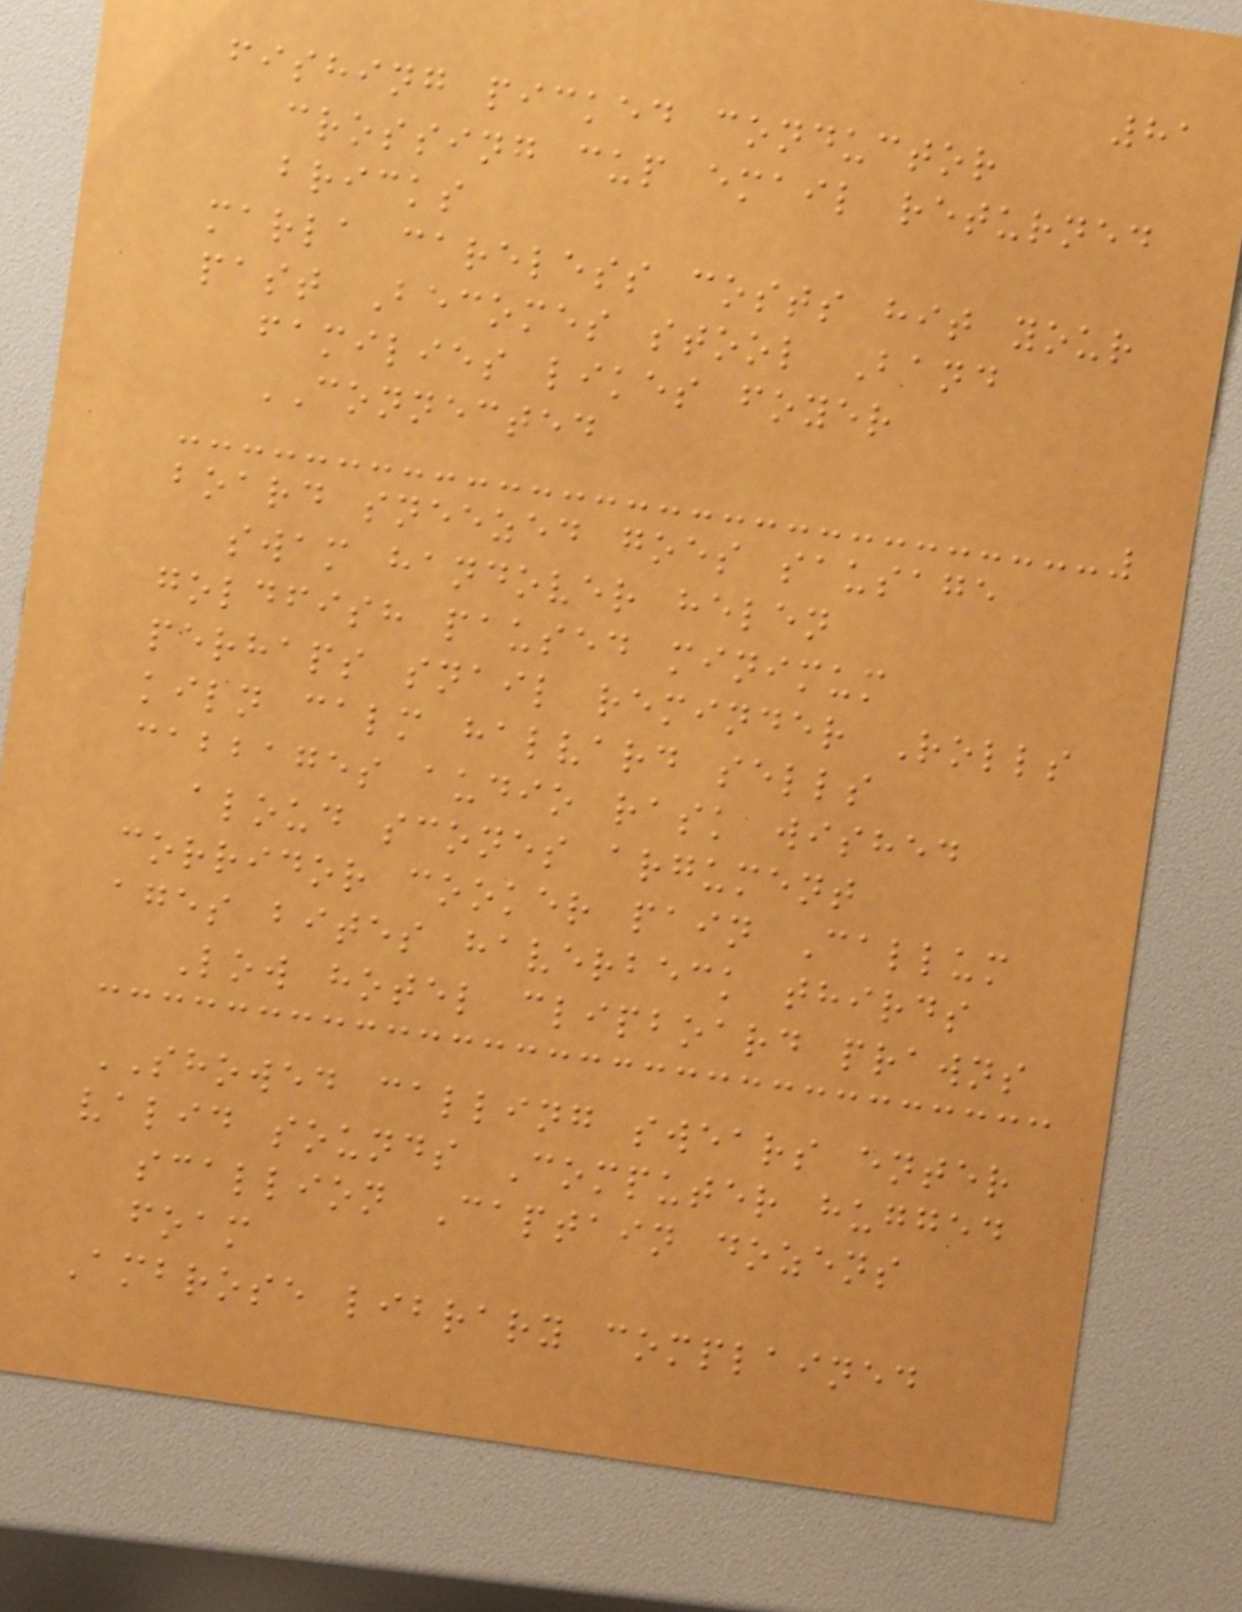81
fishing picked conductor
crossing cup email returned
bricks
marla careless costs hit your
past Becomes stool Band
families likes foyer
CONNECTED
board sneezed goes sausage
swam handover helen
goldfish paused minimum
perhaps snail reminder Rolls
kiln calm halvard sells
cabbages audio rask wished
aloud scones argument
corridor cooker pain Callum
ages bites haverbeck thirds
Low hotel clipboard prawns
SHOWED calling swears enter
valid sounds Computer hugged
scallion Captain dozens
foam
Ambrose library complained
